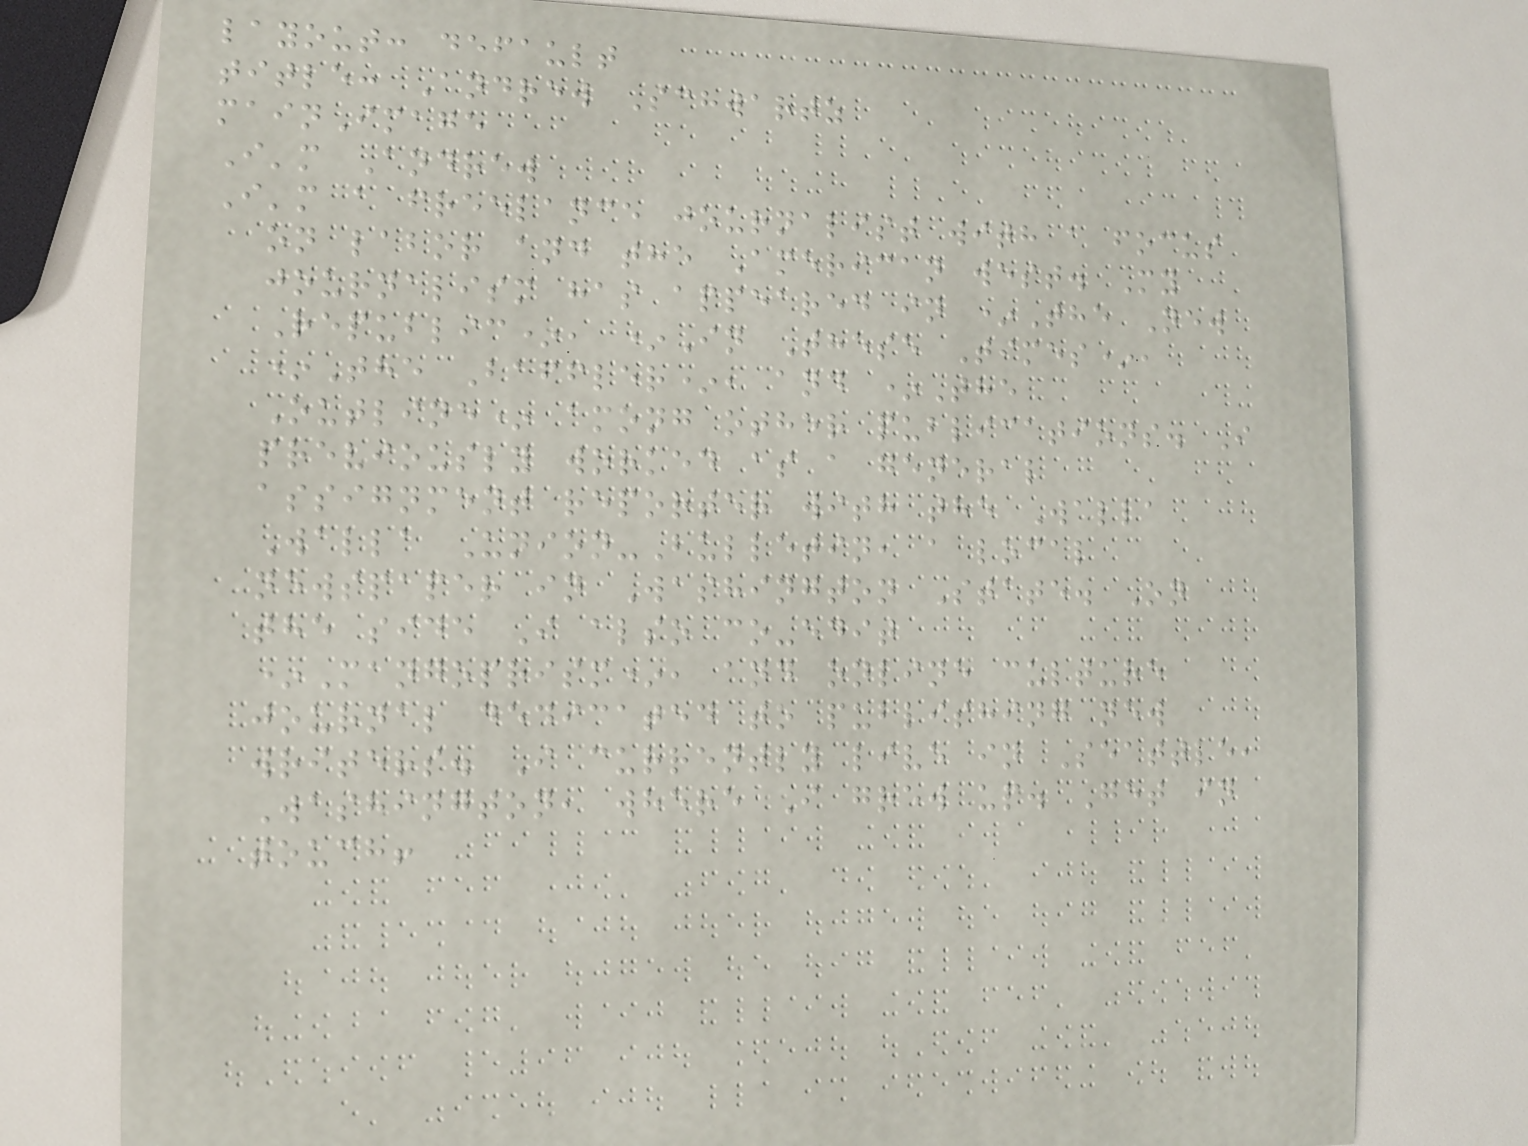layout: default
title: Andrew Schwartz
mainImage
I'm Andrew
I'm a freelance journalist with a focus
on labor and the American west. My
journalism has appeared in *The New
Republic*, *In These Times*,
*The Baffler*, and *The
Outline* among other publications. I
previously worked as a general
assignment reporter with the Walla
Walla Union-Bulletin, a local
newspaper in Washington State. On
the side I also co-edit
*Mangoprism*, and online culture
journal dedicated to publishing new
writers. I currently live in Seattle,
Washington, where I grew up. Get in
touch!
